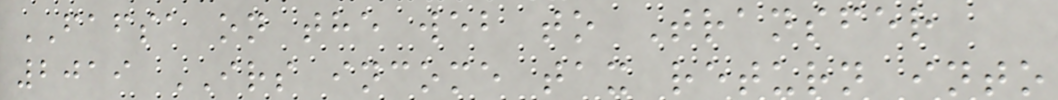FAFSA on the web to Transfer
2019 IRS income tax return into
